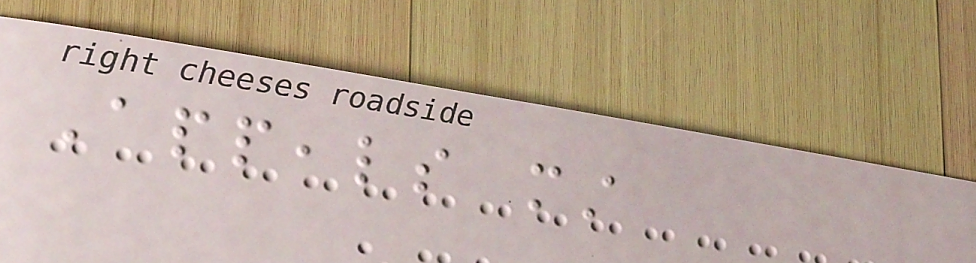Appeals must
